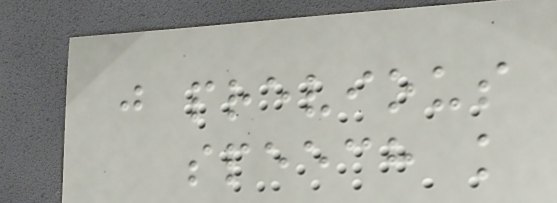j previous
speech k
